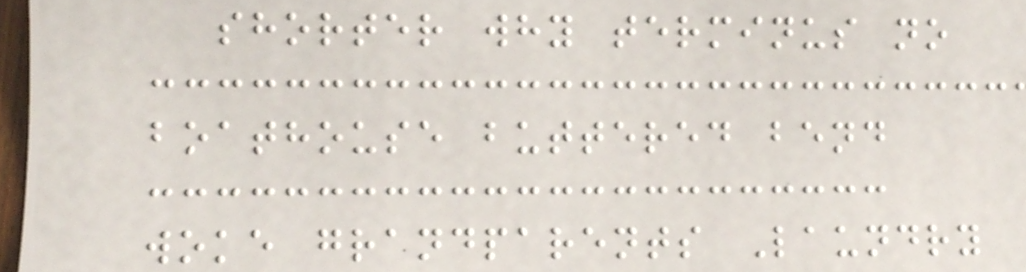shorter why terminus no
boathouse buttered bend
woke grandparents Laundry
